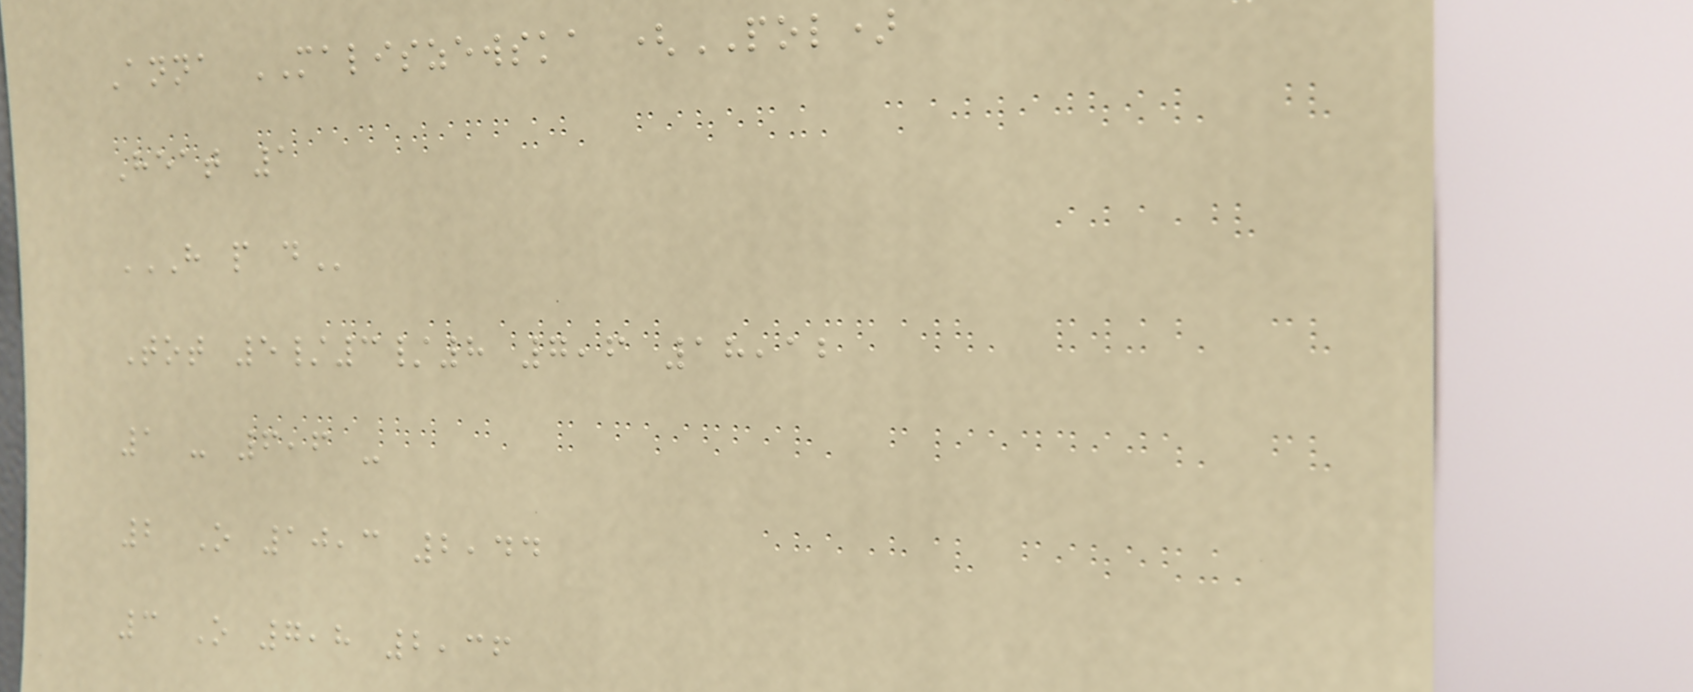Anna MALISZEWSKA (POL)
Heat 1
H P D
Tot 5/3/8 7,6 18,12
1 - 6,6 -
2 O 10,3 2,44
3 O 7,8 2,36
